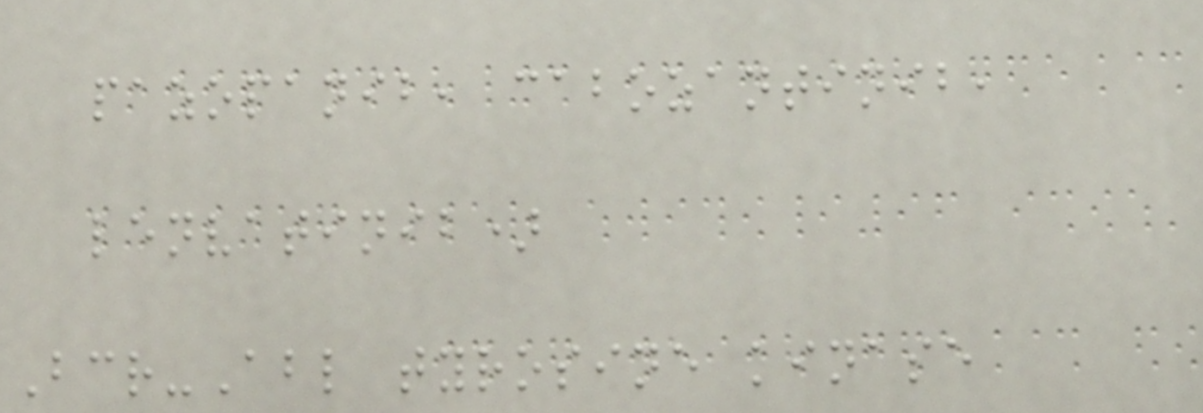pazopanib, cabozantinib,
lenvatinib)
Bcr-Abl tyrosine kinase
